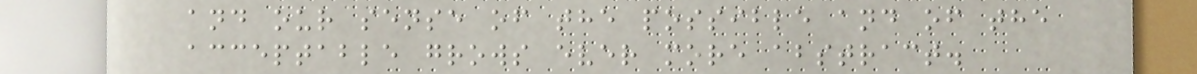and our sense of the possible and of the
acceptable grows ever more abstract.
